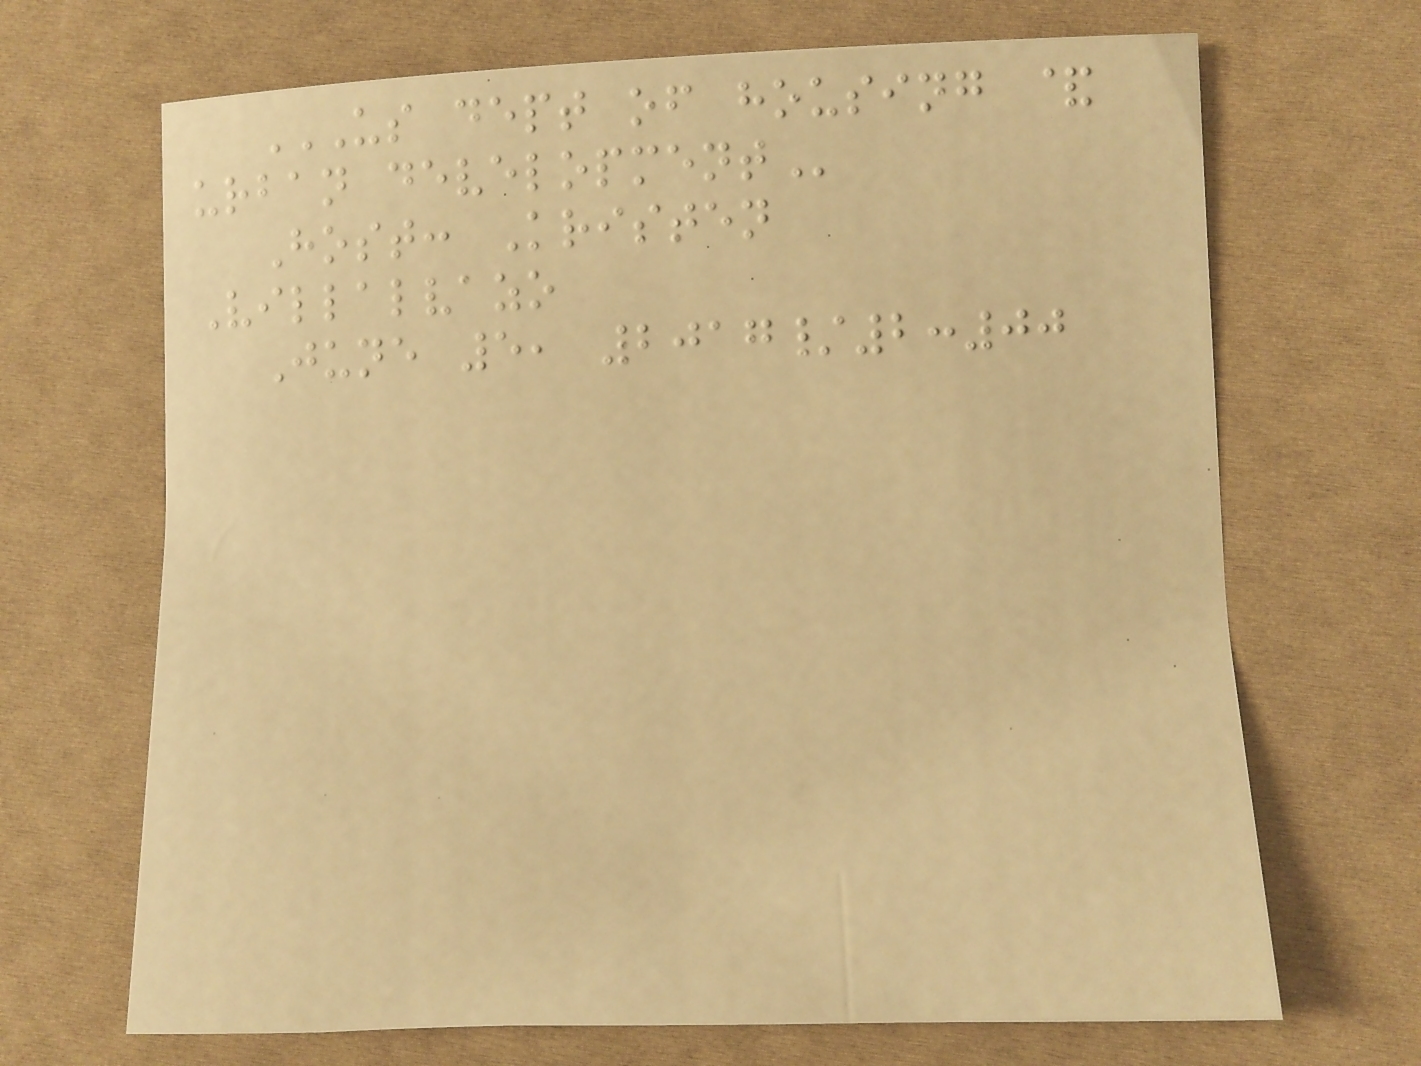US DEPT OF HOUSING &
URBAN DEVELOPMENT
Host: Kristen
Villalvazo
June 5, 2017/2:00
